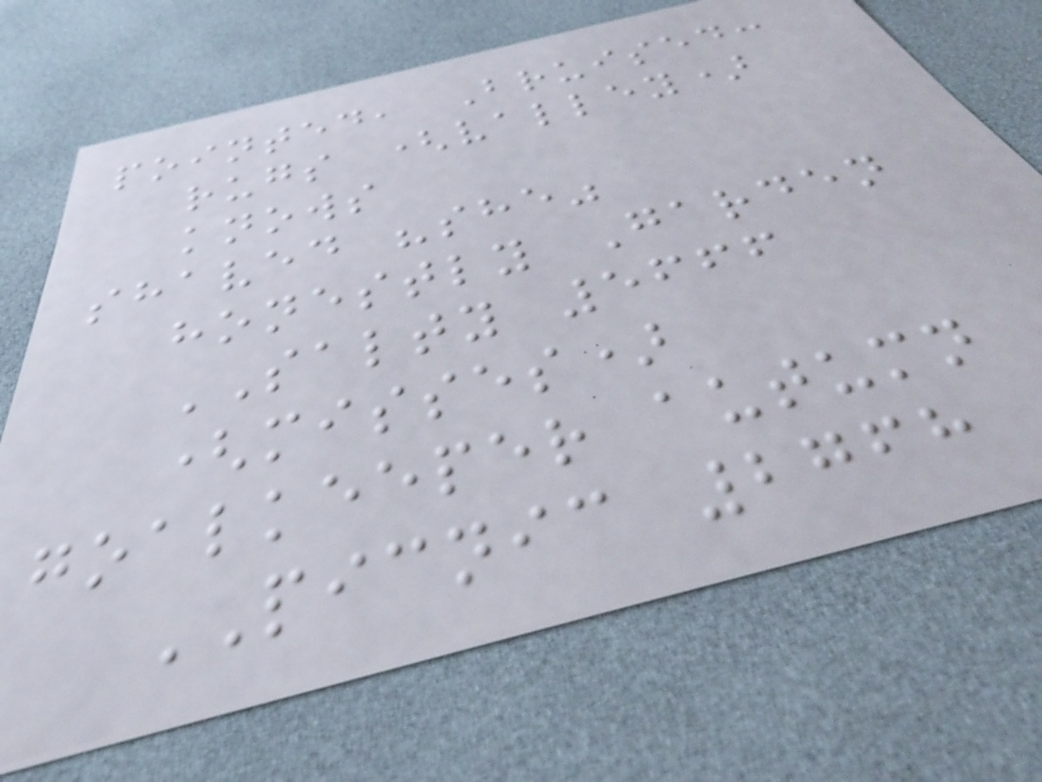pointed, Bruised:
rugs (valley)
knows
shaved "she"
honestly Garden
SALTY 5666
(misses)
goalkeeper autumn
PICNIC 2768
